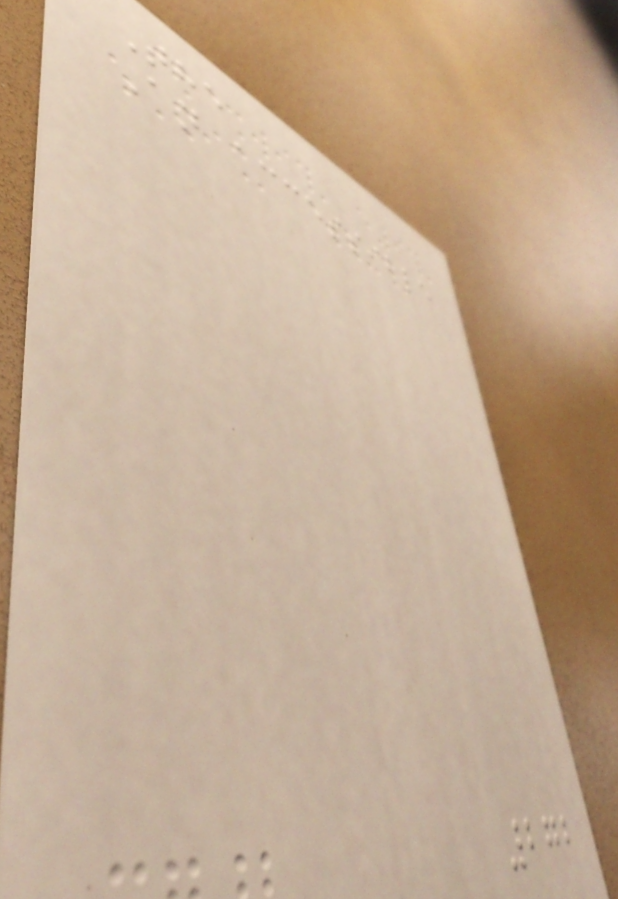The
An accessible
272
